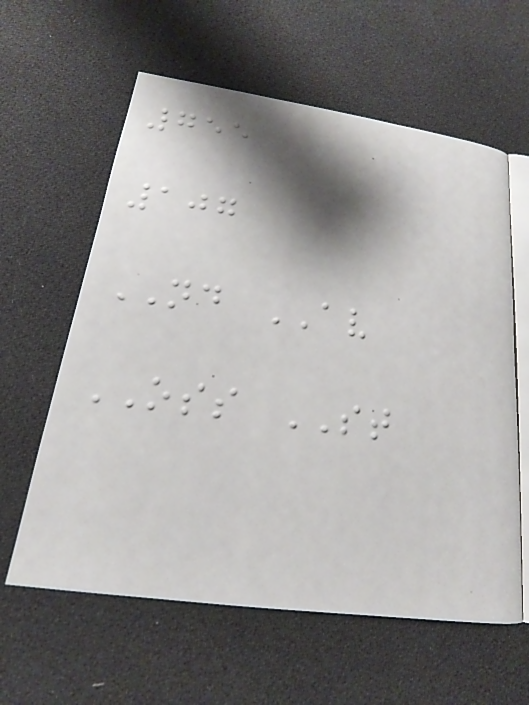755
107
ND AV
OSS ST
